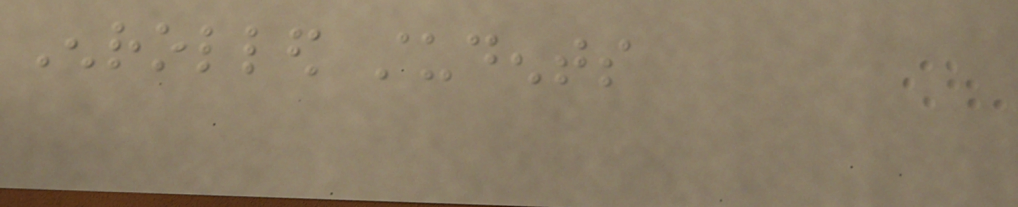Enrolled students
